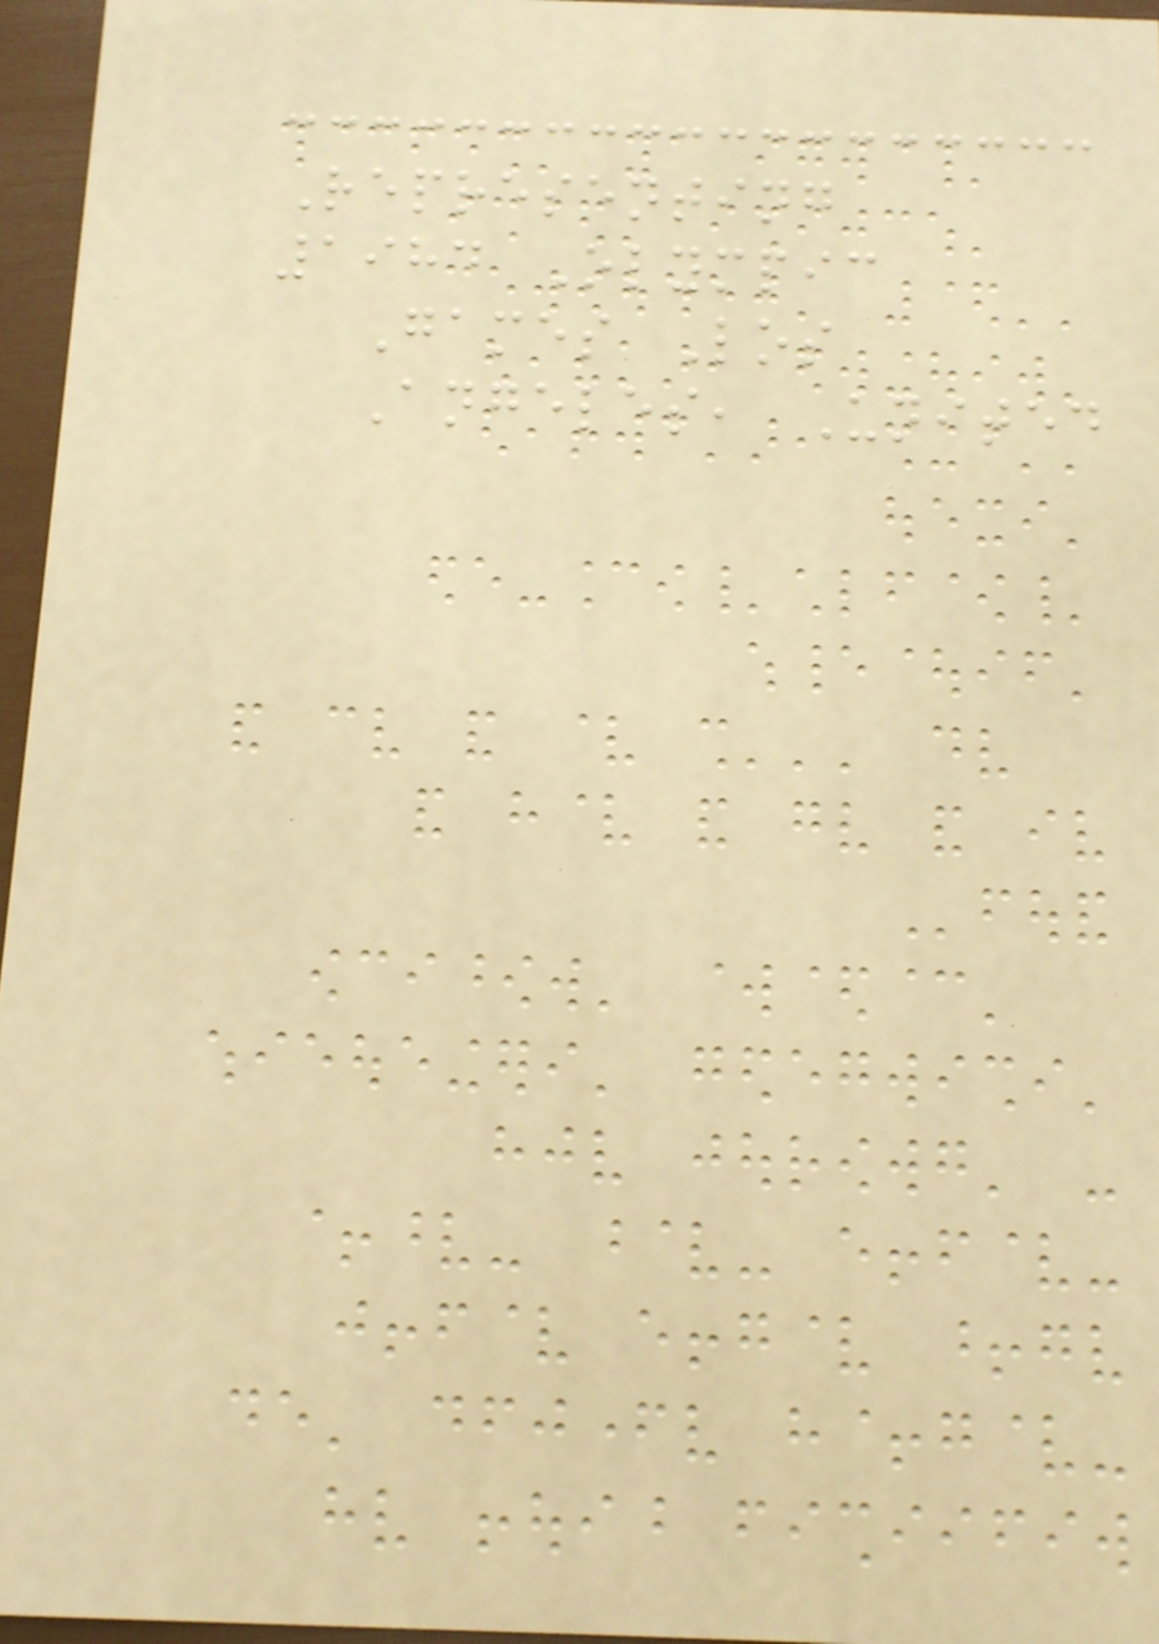Representing
1984 Olympic
Games Los
Angeles, United
